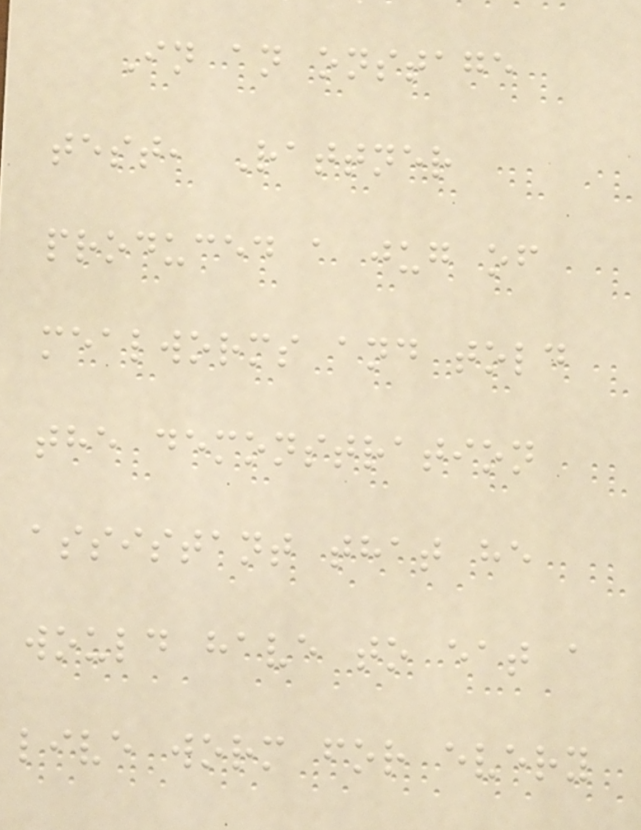In an onstage
test, Rattner
produced a jug of
mealworms and told
the demonstration
assistant that he
would have to eat a
live worm for every
